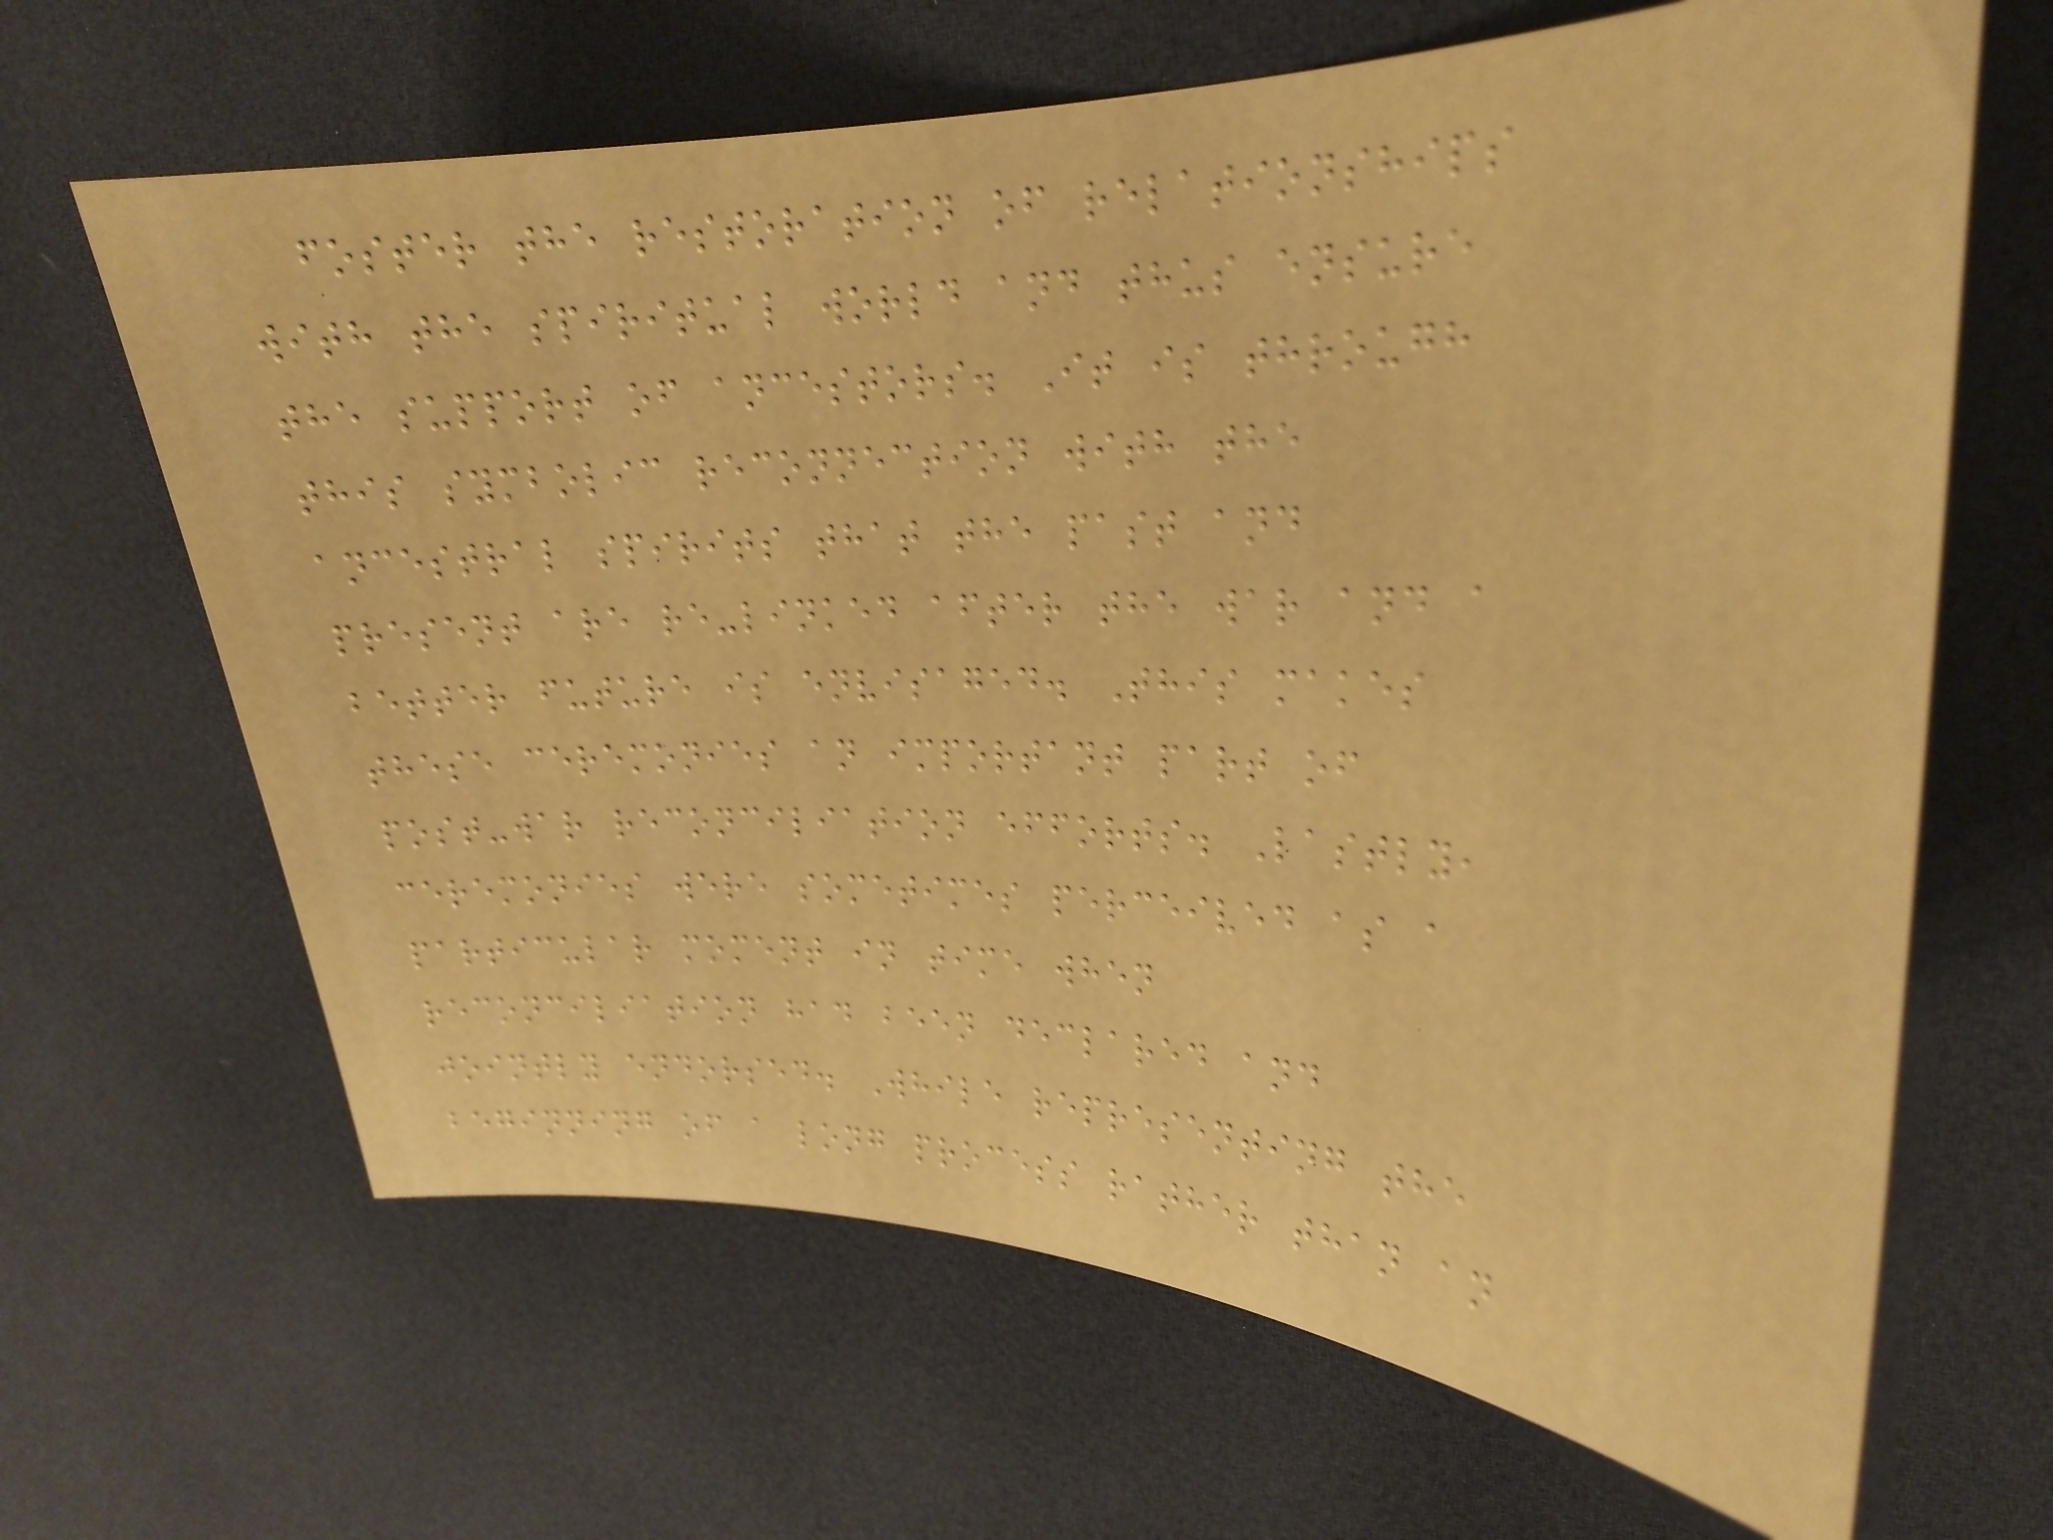foster the restoration of relationships
with the spiritual world and thus ensure
the support of ancestors. It is through
this symbolic reconnection with the
ancestral spirits that the past and
present are re-linked after the war and a
better future is envisaged. This makes
these ceremonies an important part of
post-war reconciliation efforts. Lastly,
ceremonies were sometimes perceived as a
particular moment in time when
reconciliation had been declared and
jointly endorsed. While representing the
beginning of a long process rather than an
